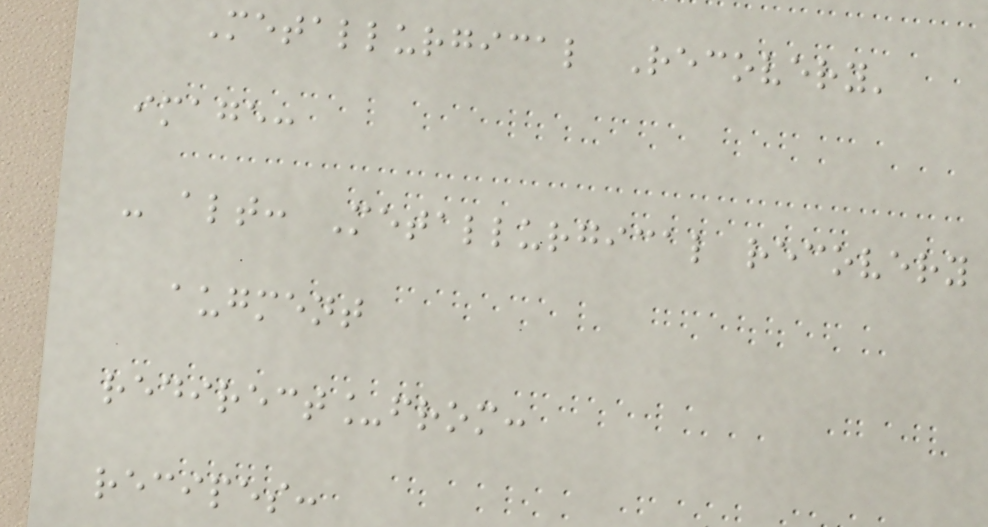Metallurgical Recovery'
image:
- alt: Metallurgical recovery
augment
redirect_from:
recipes:
